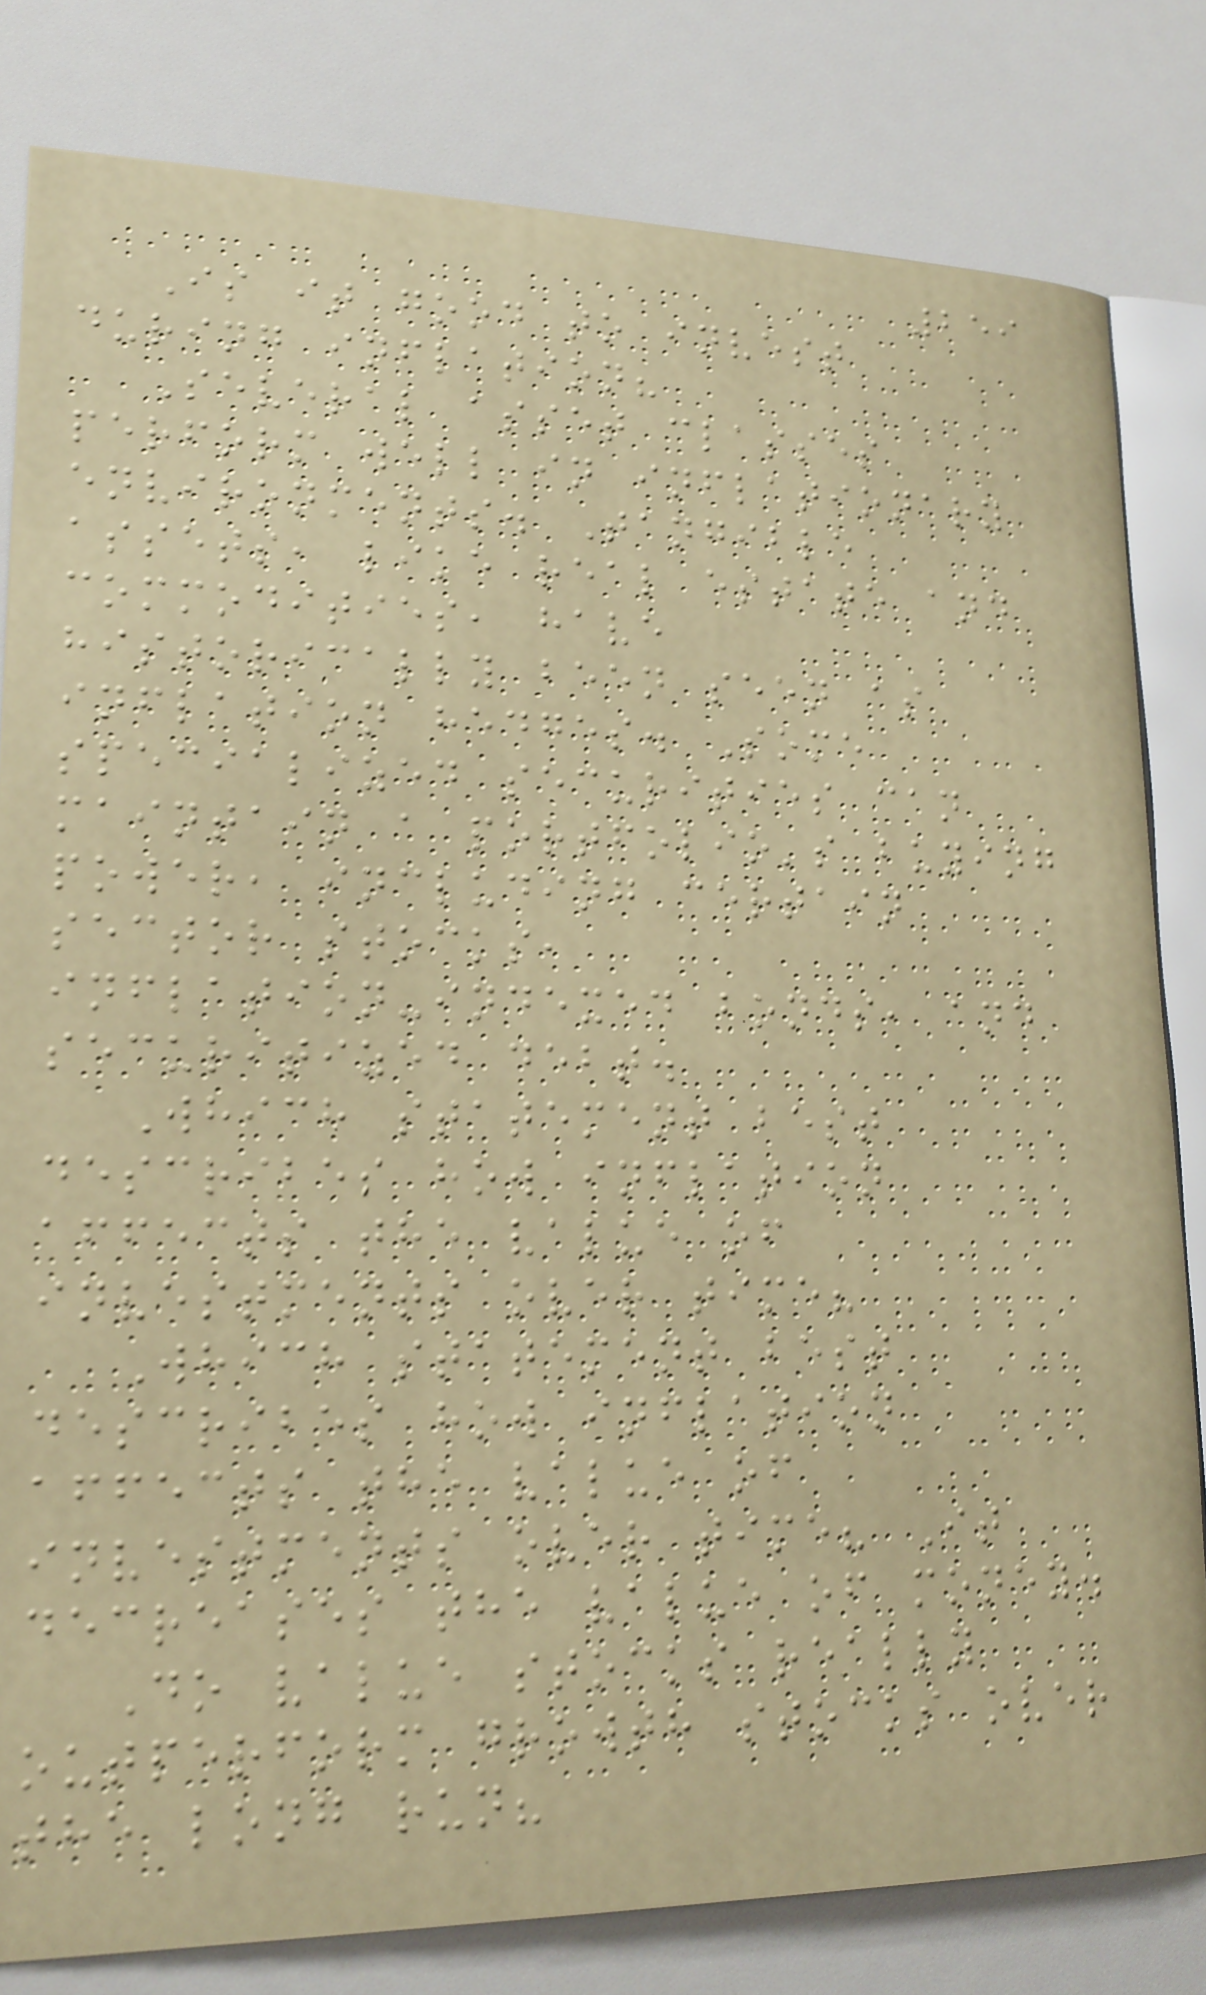259
Is it good to invest
during inflation?
Several asset classes
perform well in inflationary
environments. Tangible
assets, like real estate and
commodities, have
historically been seen as
inflation hedges. Some
specialized securities can
maintain a portfolio's buying
power, including certain
sector stocks,
inflation-indexed bonds, and
securitized debt.
Which statement best
describes how inflation
affects the value of
investments over time?
Which statement best
describes how inflation
affects the value of
investments over time? It
decreases the value of money.
Do value stocks really
outperform growth stocks over
the long run?
